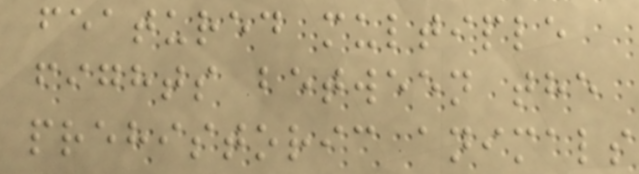featured multiple
fights between the
prehistoric animals
